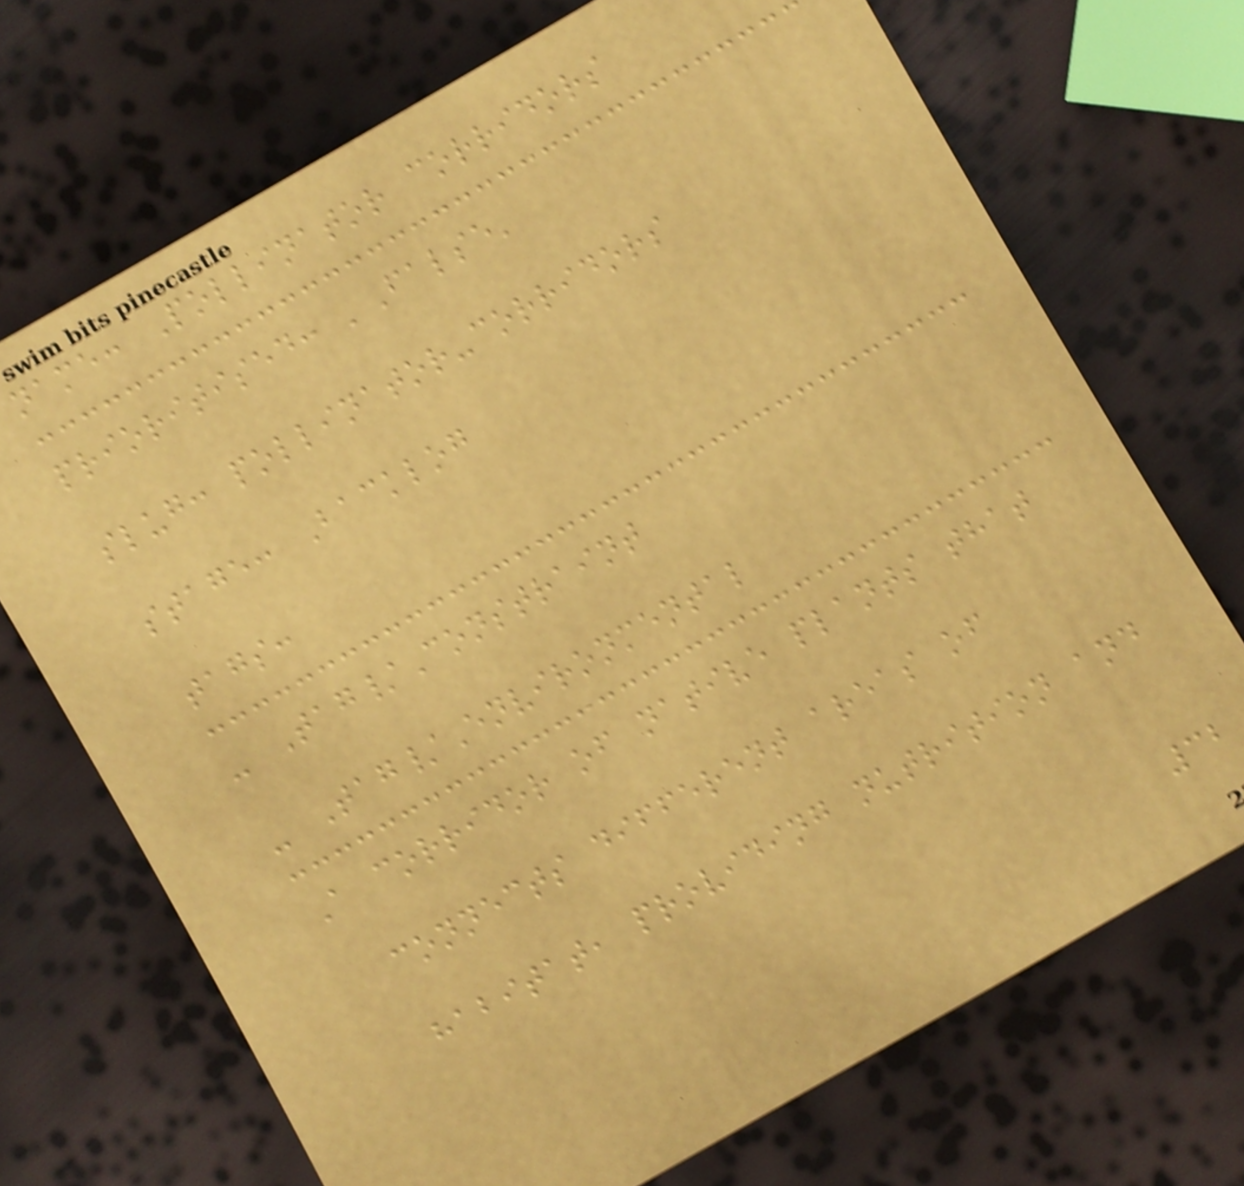name: Pollinator corridors
prioritised: 'False'
slug: pollinator-corridors
stage: Backlog
tags:
- Tag/Constraint
- Tag/Environmental
A corridor of native plants that
connects different areas of
habitat, providing nutrition and
32
